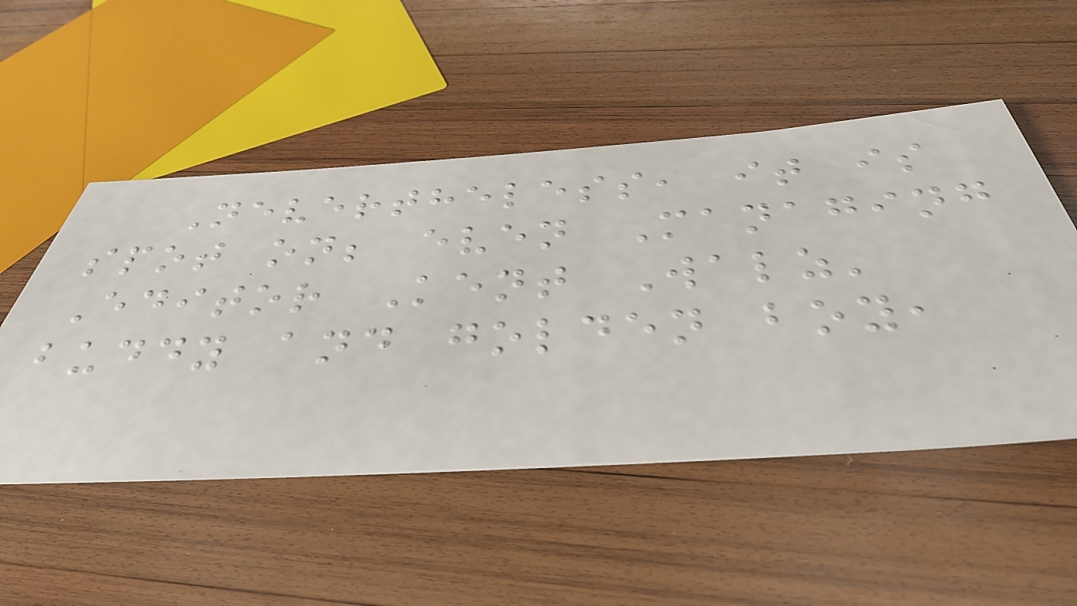Nevertheless, it is
spot on; even Managing
Editor Kent Walz'
buddy and golden boy,
